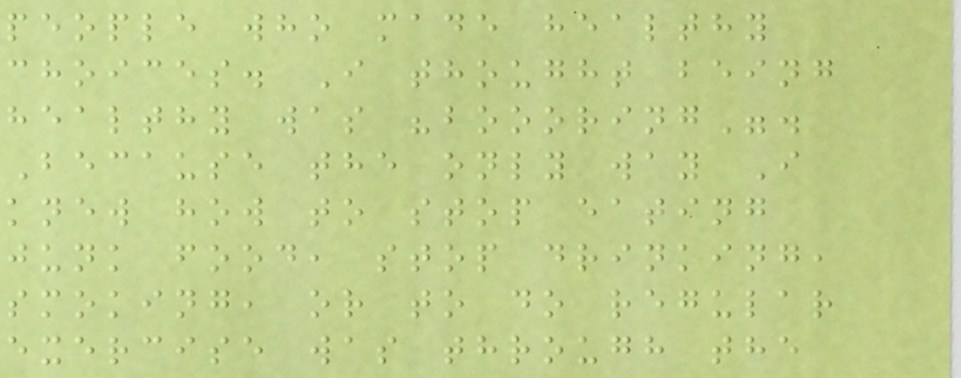people who made healthy
choices. I thought being
healthy was "boooring".
Because the only way I
knew how to stop eating
junk food, stop drinking,
smoking, or to do regular
exercise was through the
